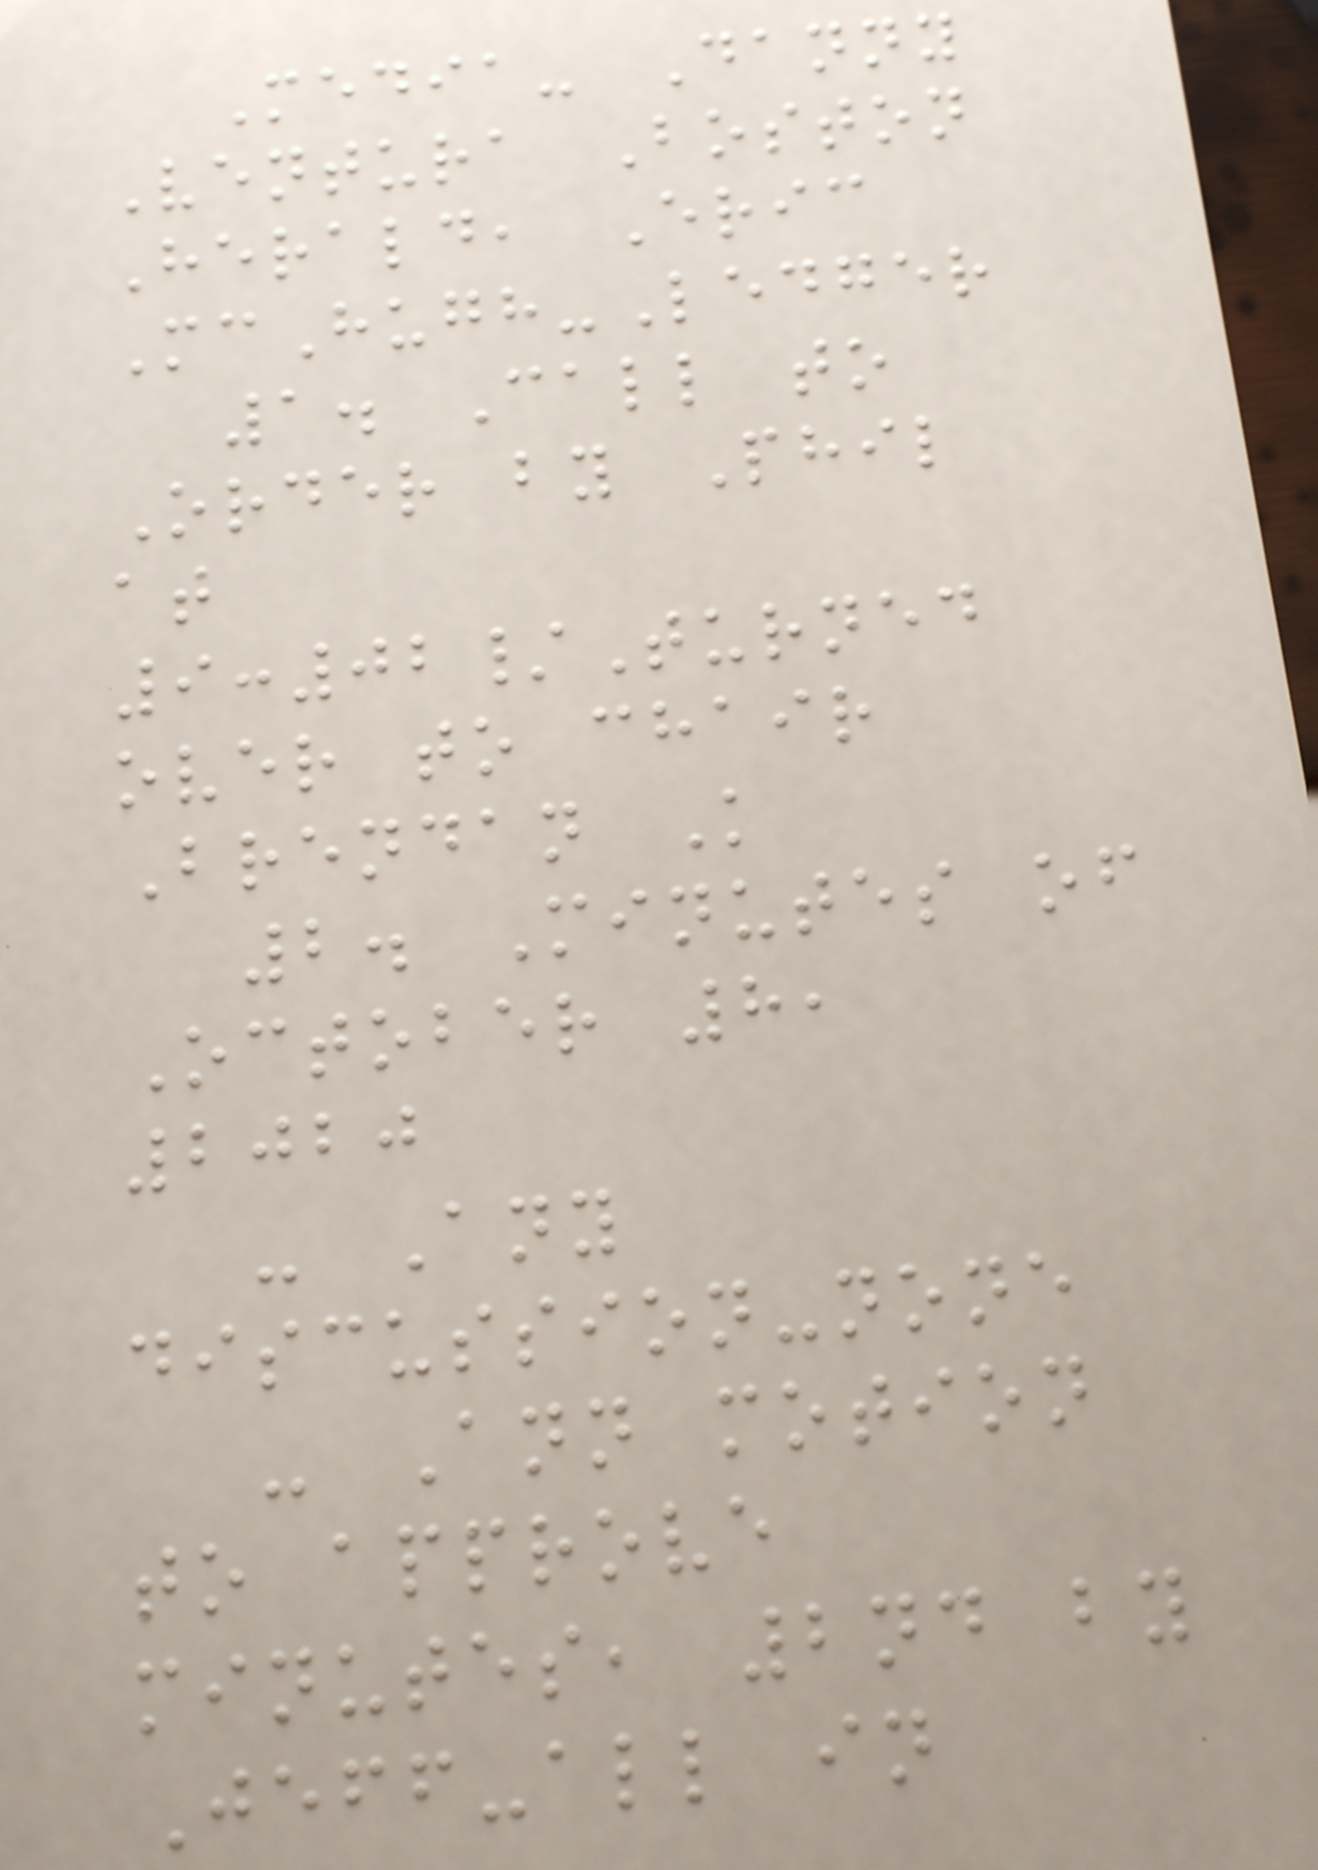Media- Danny
Ventura Boston
Herald, Eric
McHugh-Ledger
1. Call to
Order by Phil
at
9:02/Turned
over to chair
Brendan K
2. Minutes of
October 8,
2020
- Any
discussion-none
- Ann motion
to approve
minutes, 2nd by
Jeff-all in
